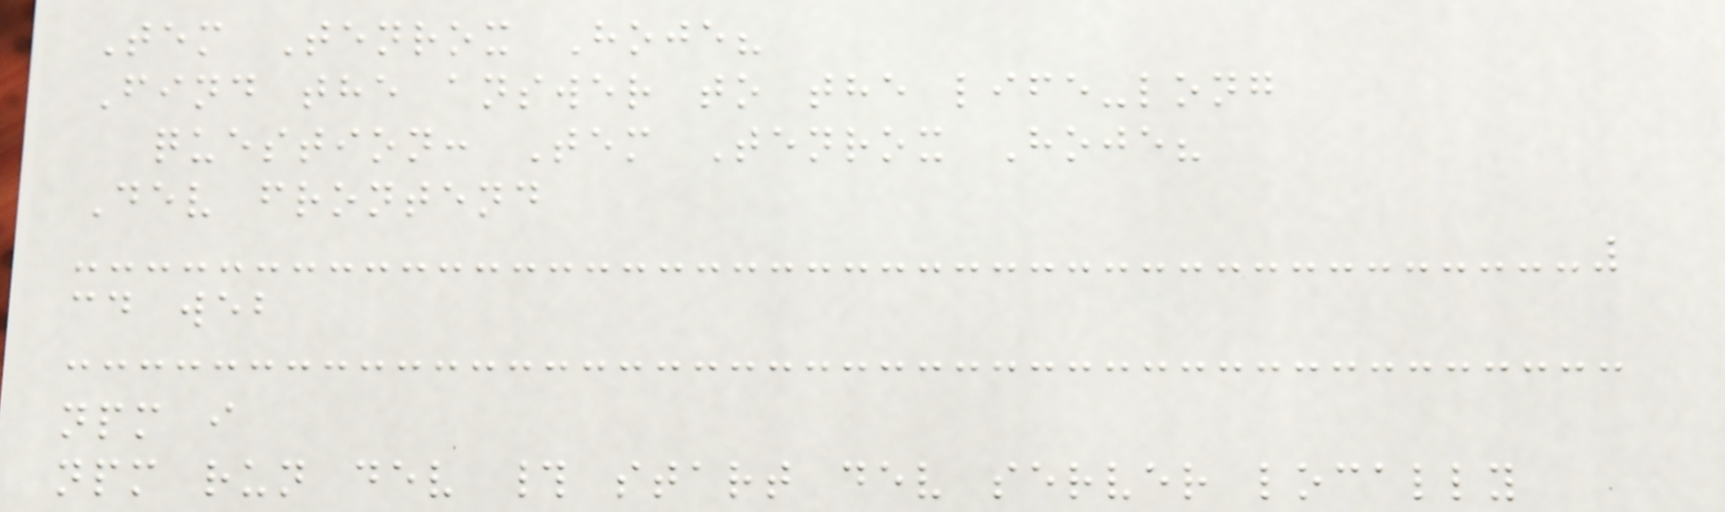Tem Tenrox Hoje?
Find the answer to the life-long
question: Tem Tenrox Hoje?
Dev frontend
cd web
npm i
npm run dev # start dev server locally
